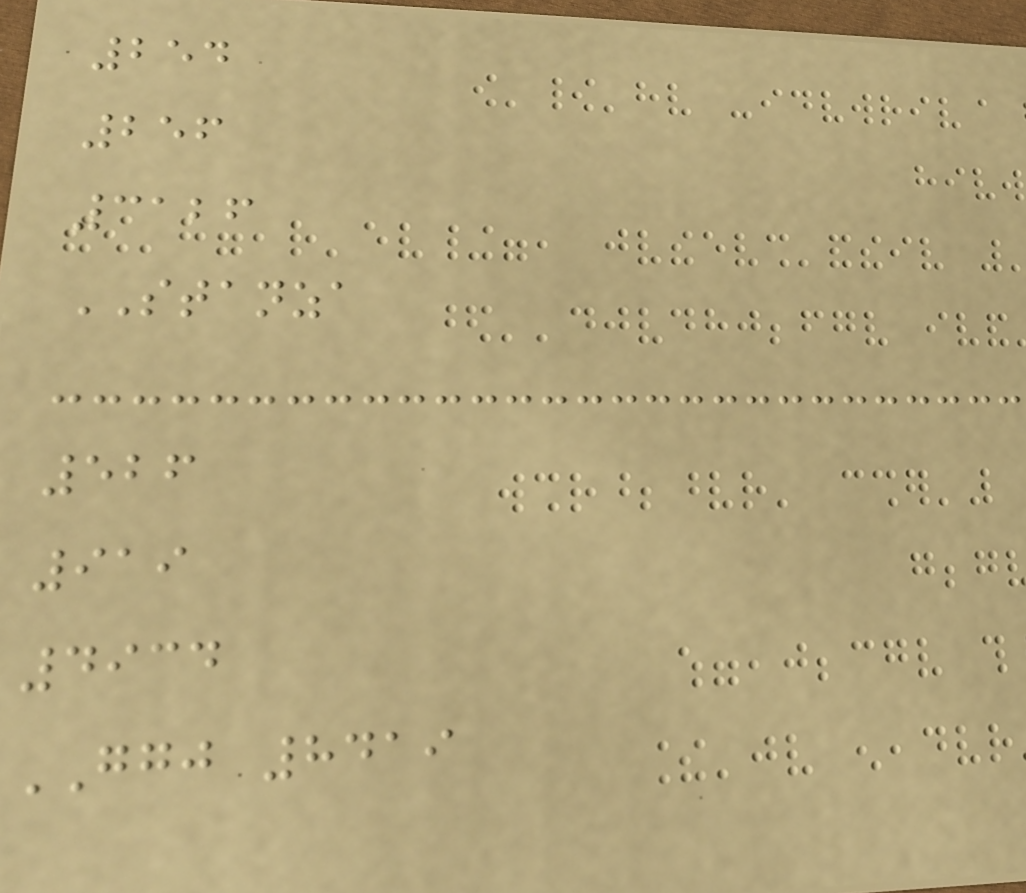254
256
3126
STANZA
526
919
4934
GGJ 8419
